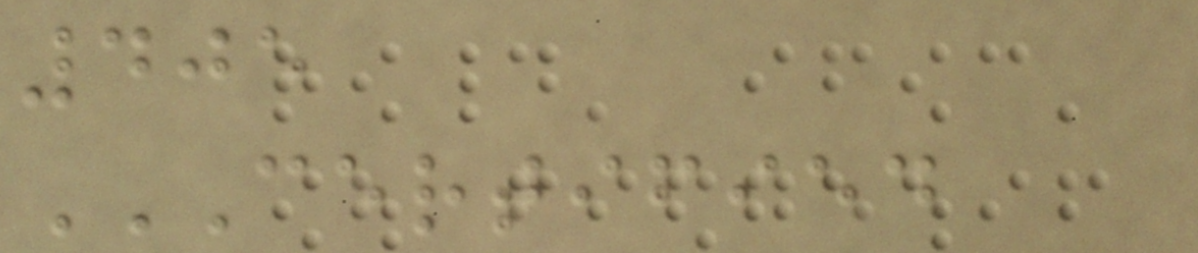405
CERTIFIED
